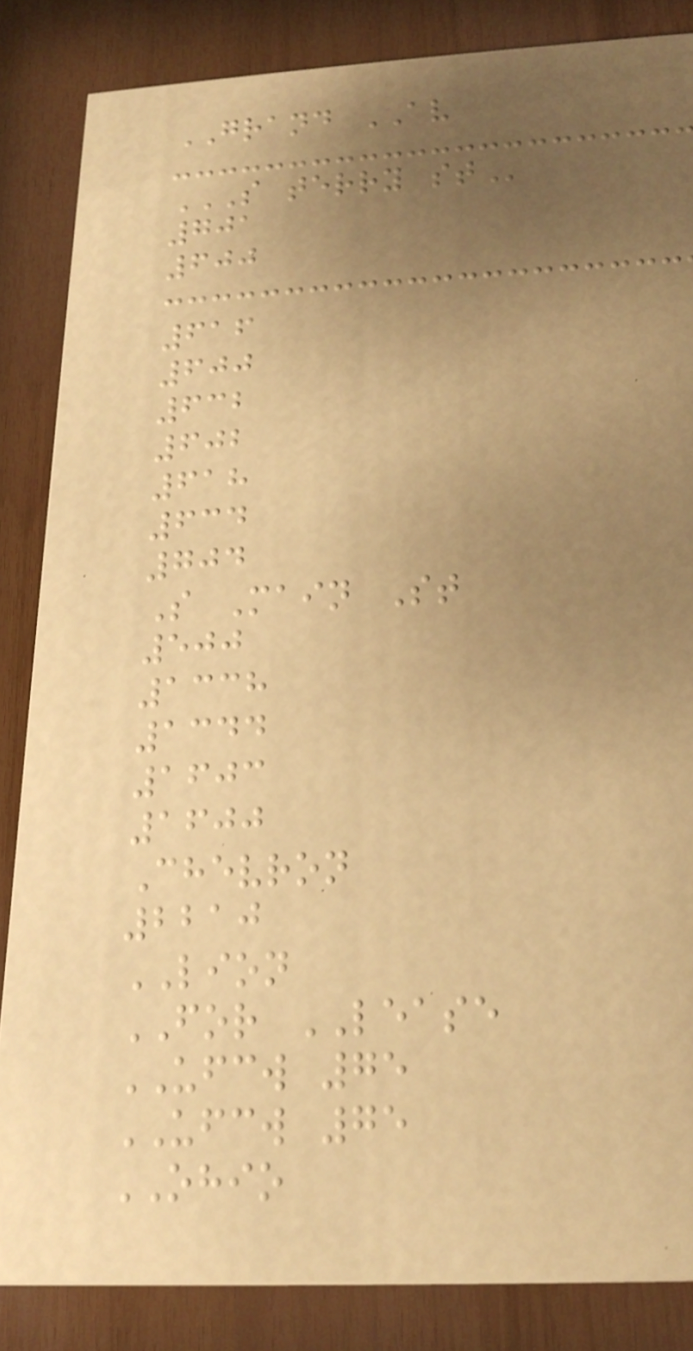GRAND AV
S TERRY ST
701
600
616
600
632
602
618
634
704
S Main St
500
1338
1344
1603
1600
Chevron
2210
LION
FOR LEASE
UFCW 75
UFCW 75
OHIO
